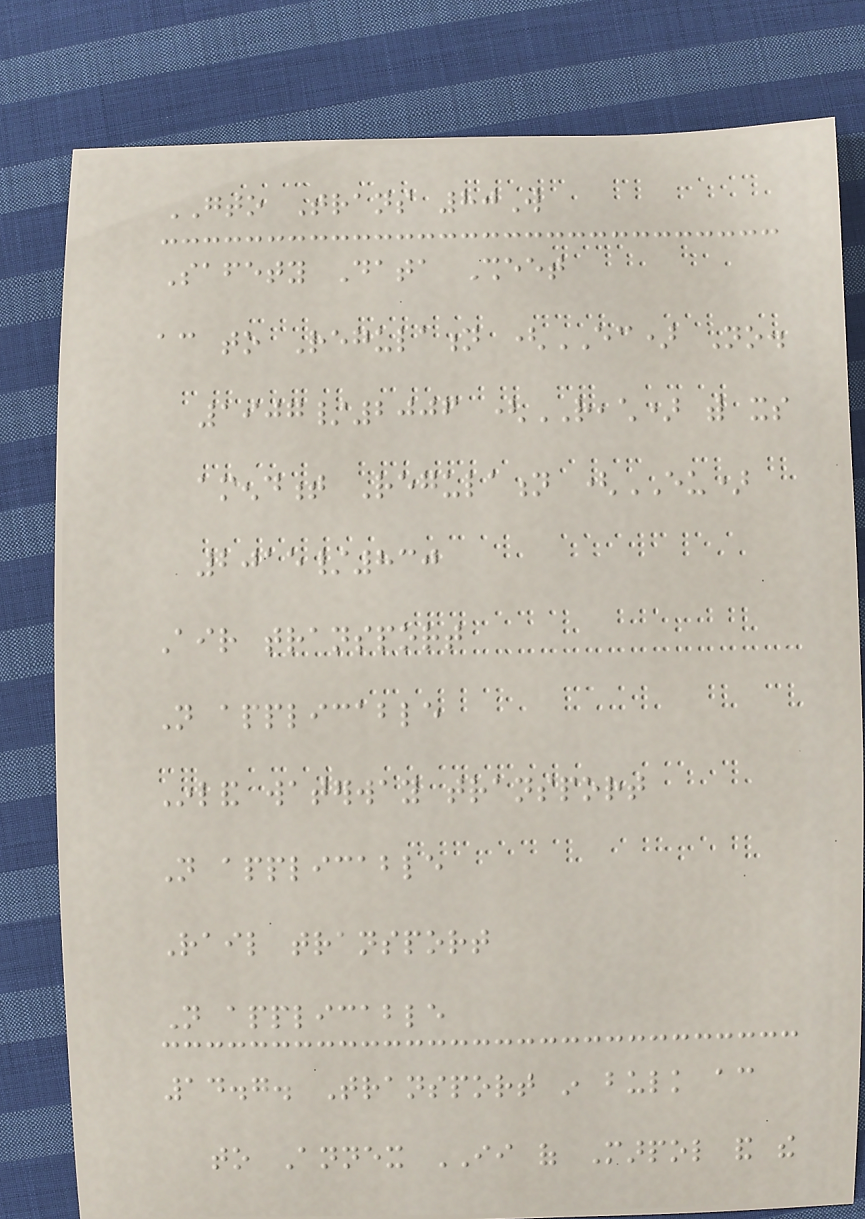GTO Trans 80W
Safety Data Sheet
according to Regulation (EC) No.
1907/2006 (REACH) with its
amendment Regulation (EU)
2015/830
Air transport
Not applicable
Inland waterway transport
Not applicable
Rail transport
Not applicable
14.7. Transport in bulk according
to Annex II of Marpol and the
